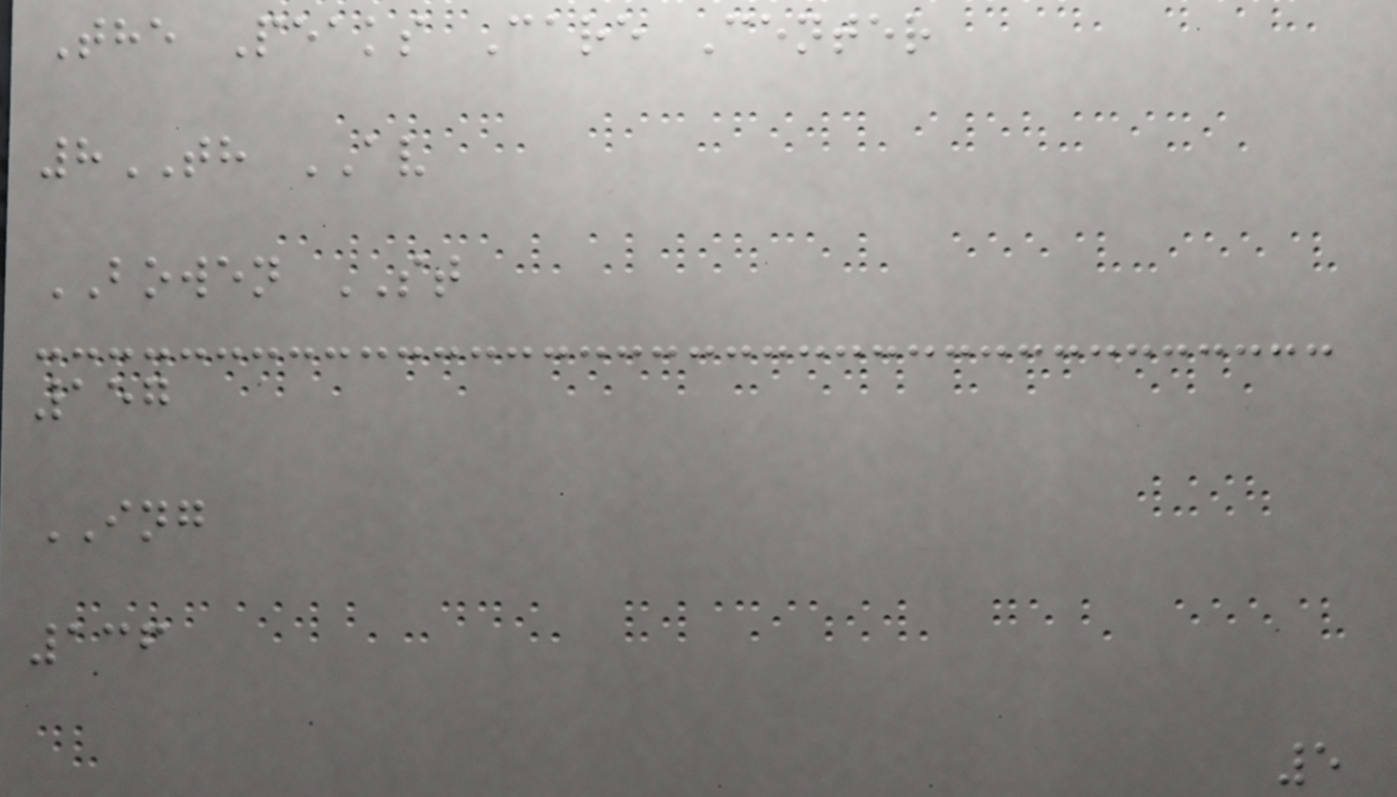The Peaks Care Center
8TH AV
BOWEN ST
157
ING
136
5
